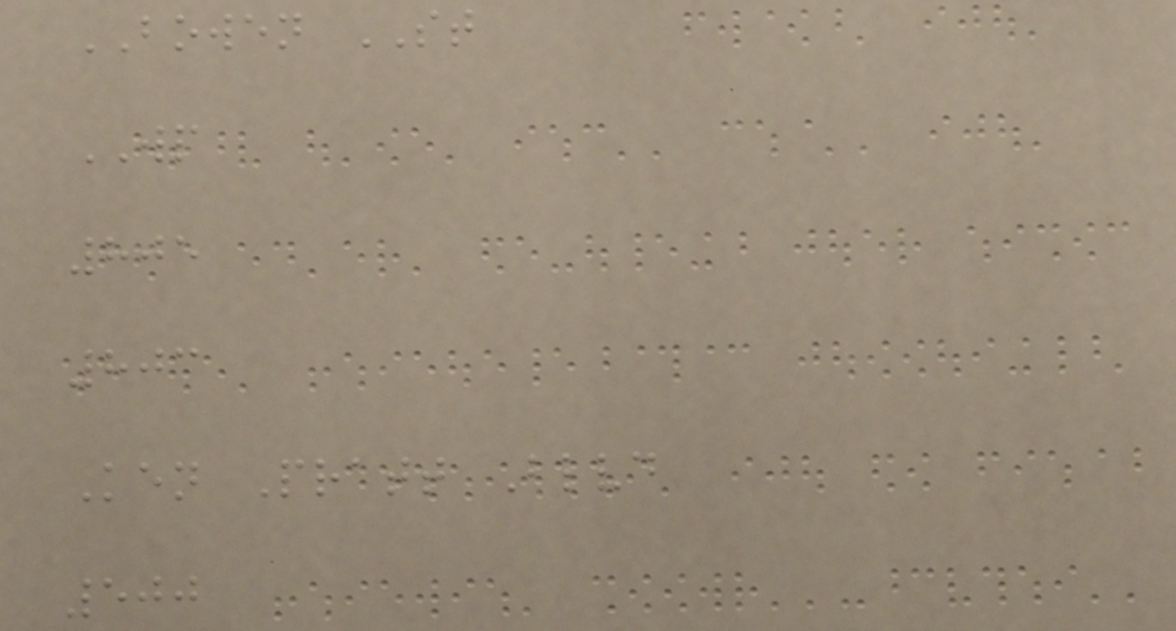BOWEN ST
WP
805
803
Ken Pratt Blvd
500
